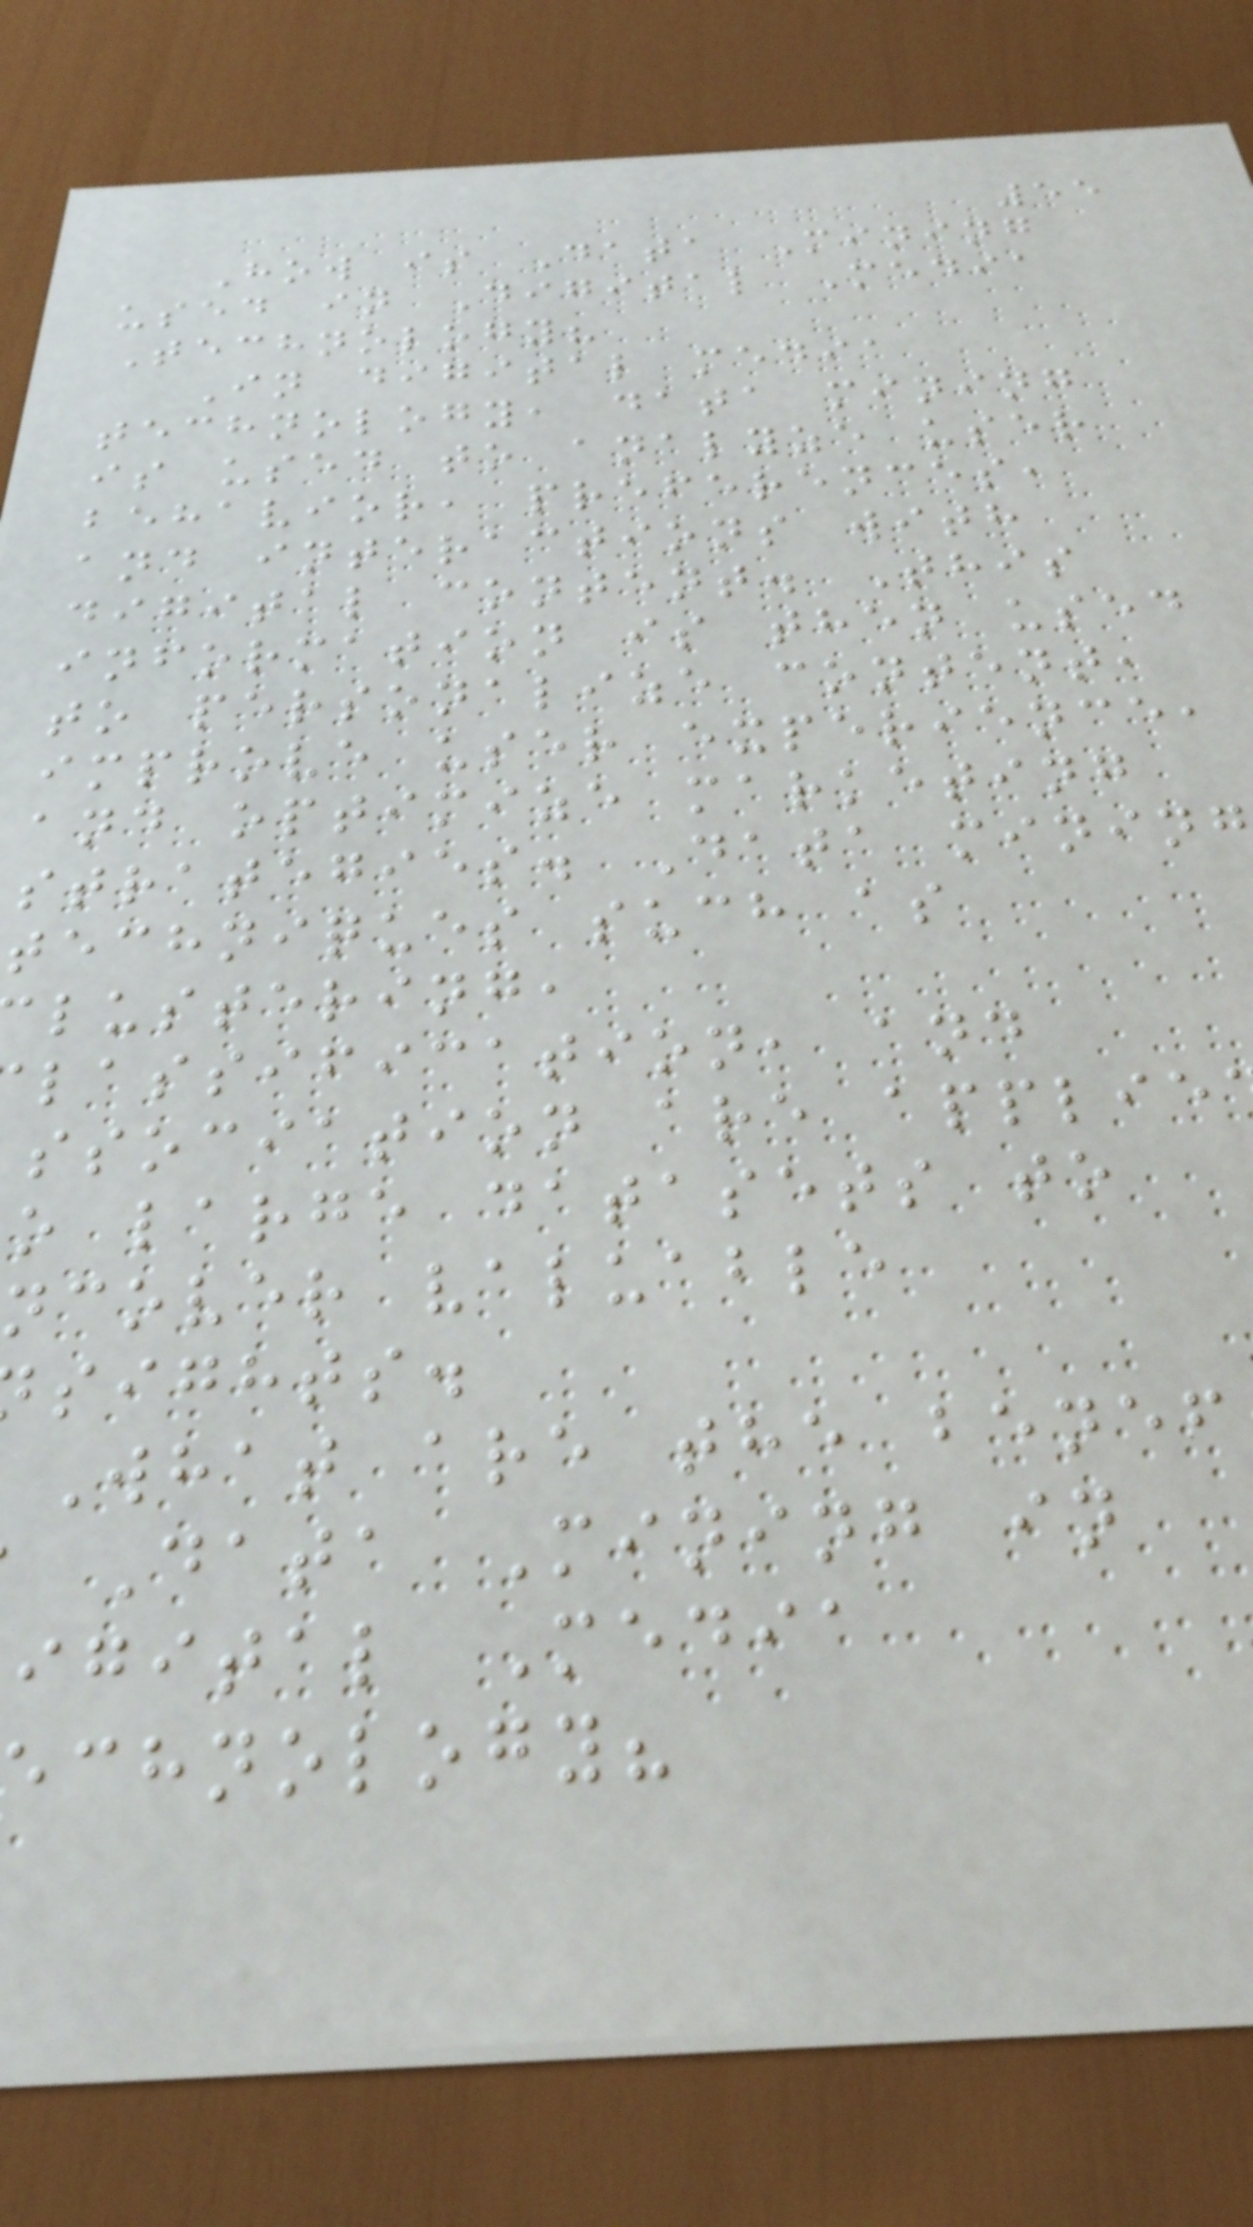55
How is Data Mining
used in Digital Media
Technology?
In digital media
technology, data mining
is used to analyze user
behavior, preferences,
and interactions with
digital content. This
information is then used
to personalize content,
improve user experience,
and optimize marketing
strategies. Data mining
techniques such as
lustering,
lassification, and
ssociation are applie
o large datasets to
ncover valuable
sights.
What are the benef
Data Mining in
igital Media
chnology?
